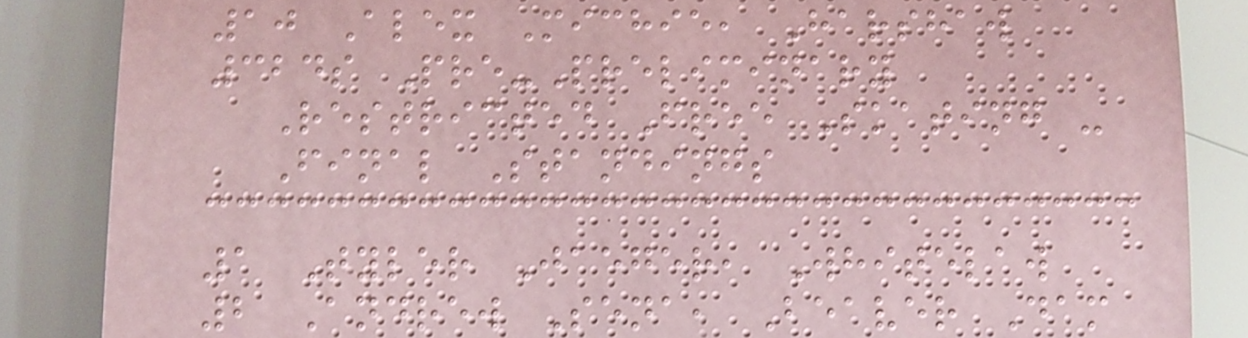10 Alex Michie, Harshaw
324s Pre-Preliminary
Restricted Free Skating -
Final Standings
1 Tyler Jaeger, Whitelaw
2 Andrew Sena, Beaver Dam
